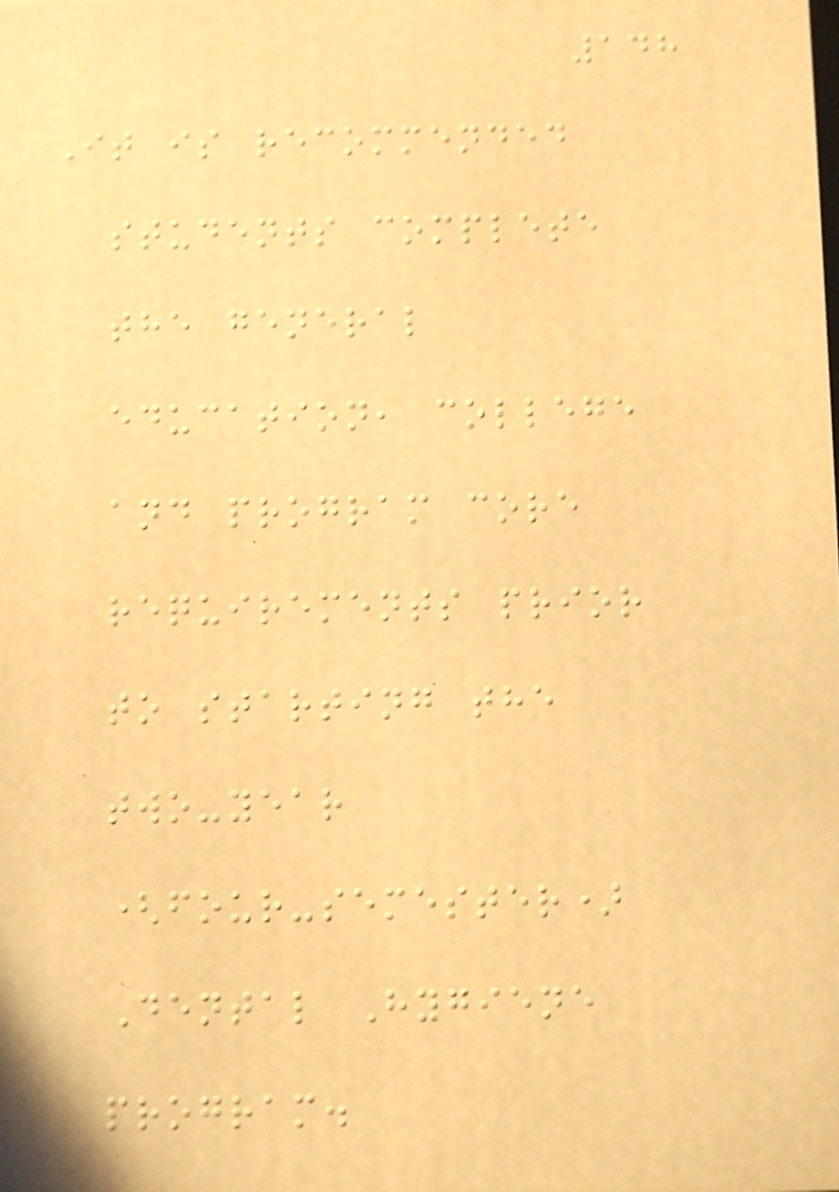148
It is recommended
students complete
the general
education, college
and program core
requirements prior
to starting the
two-year
(four-semester)
Dental Hygiene
program.
